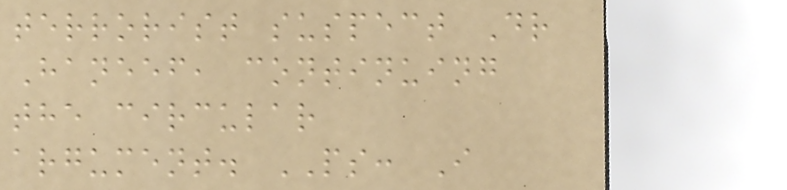terrorist suspect Dr
Haneef, continuing
the circular
argument. PS: I
